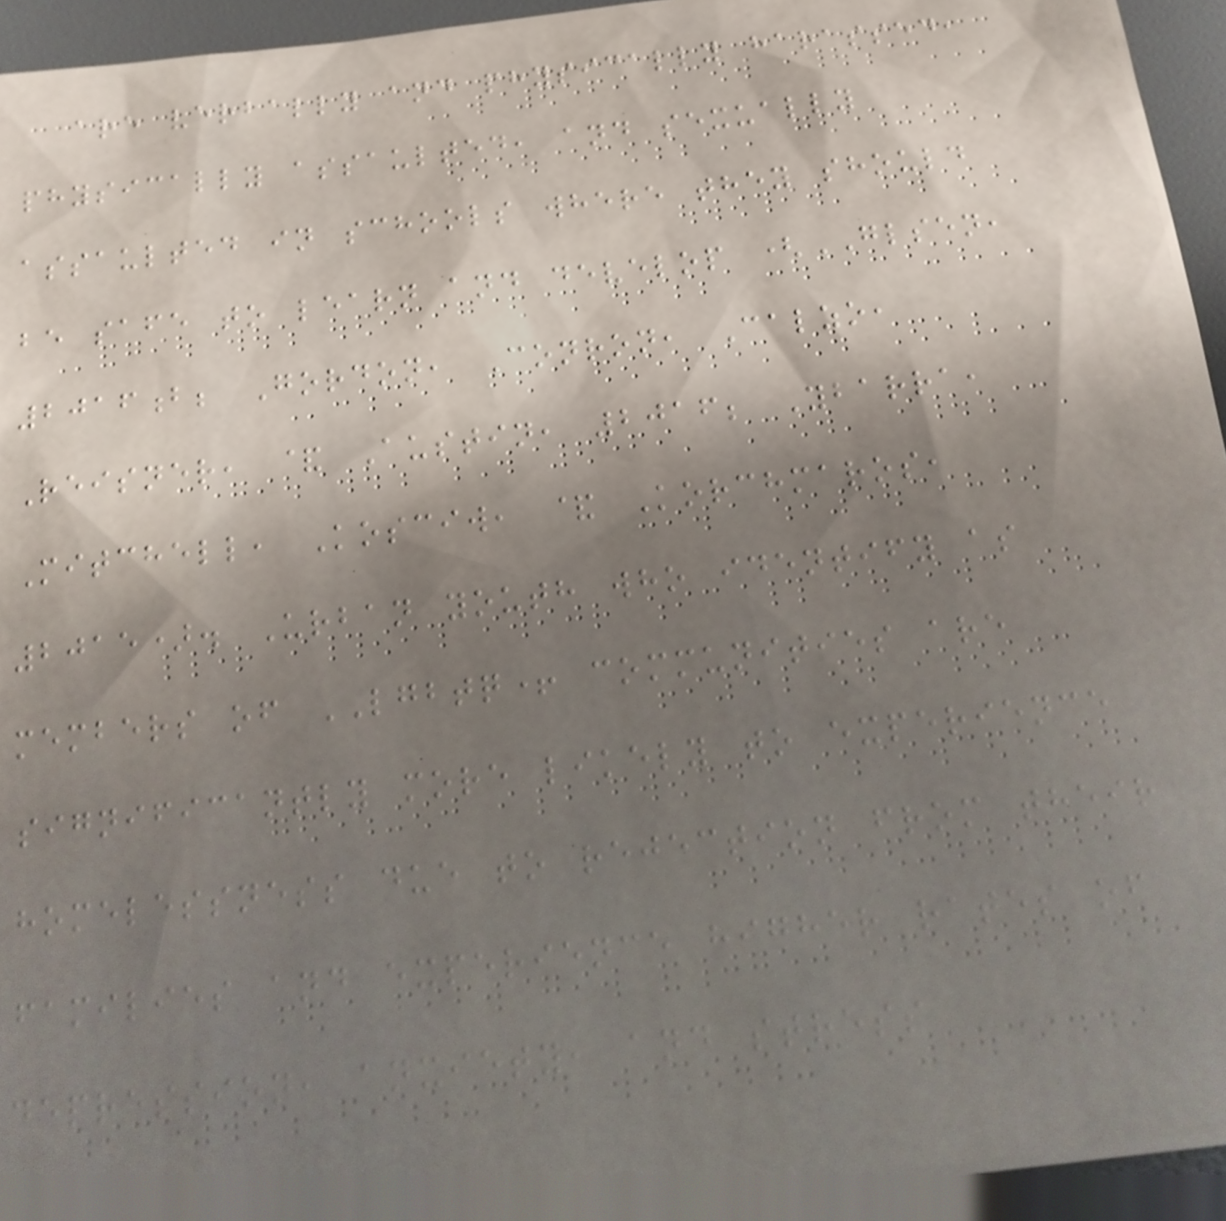are verbally and physically harassed,
physically assaulted, and sexually
assaulted in schools where they should
be safe to learn and develop (GLSEN,
2016b; Gordon, Conron, Calzo,
Reisner, & Austin, 2016; Ybarra,
Mitchell, Kosciw, & Korchmaros,
2015). Urban youth who identify as
members of LGBTQ+ communities are
significantly more likely to experience
homelessness due to rejection from their
families and experience higher rates of
depression, anxiety, and stress
